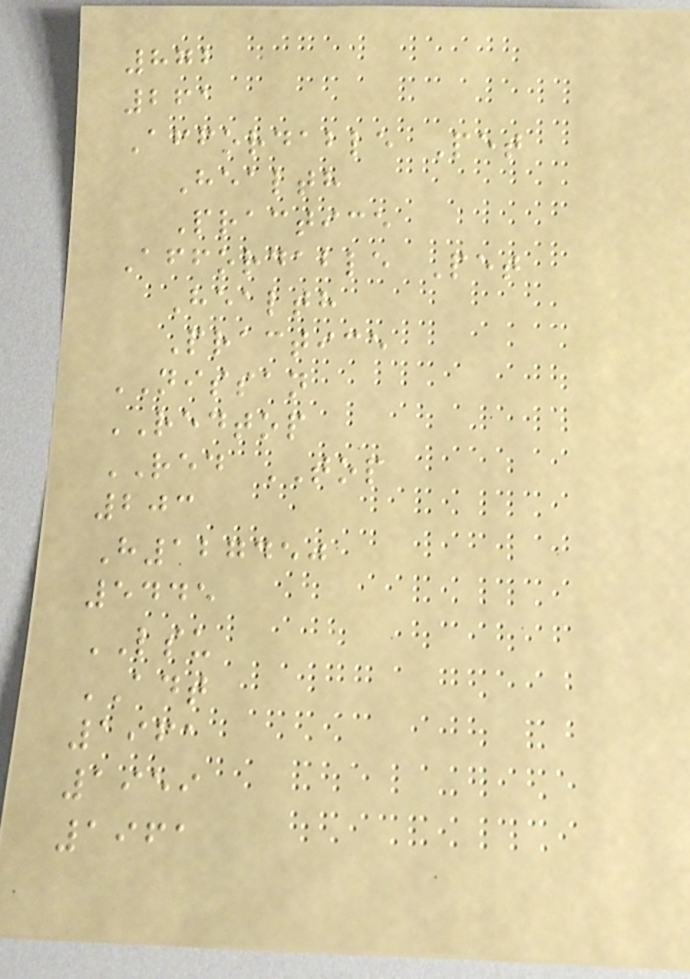872
261
Affordable Pet
Health
Practice
Affordable Pet
Health
Practice
NISSAN
REDTOP
RED TOP
203
H127450
5445
LSU
ADT
1961
1959
1961
